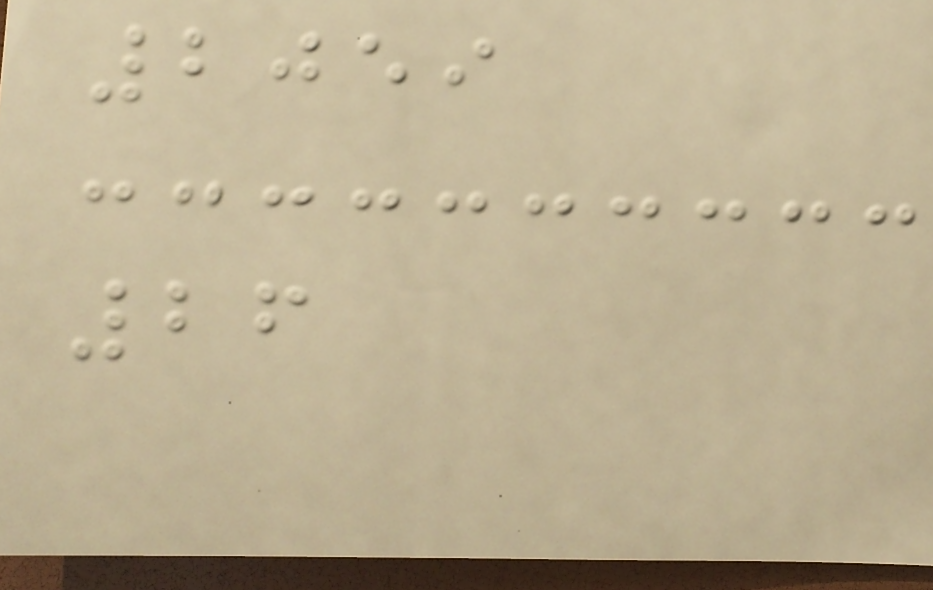2059
26
